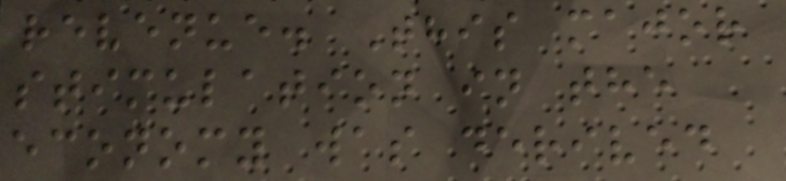revenue. This major
stimulation in the
economy was derived
